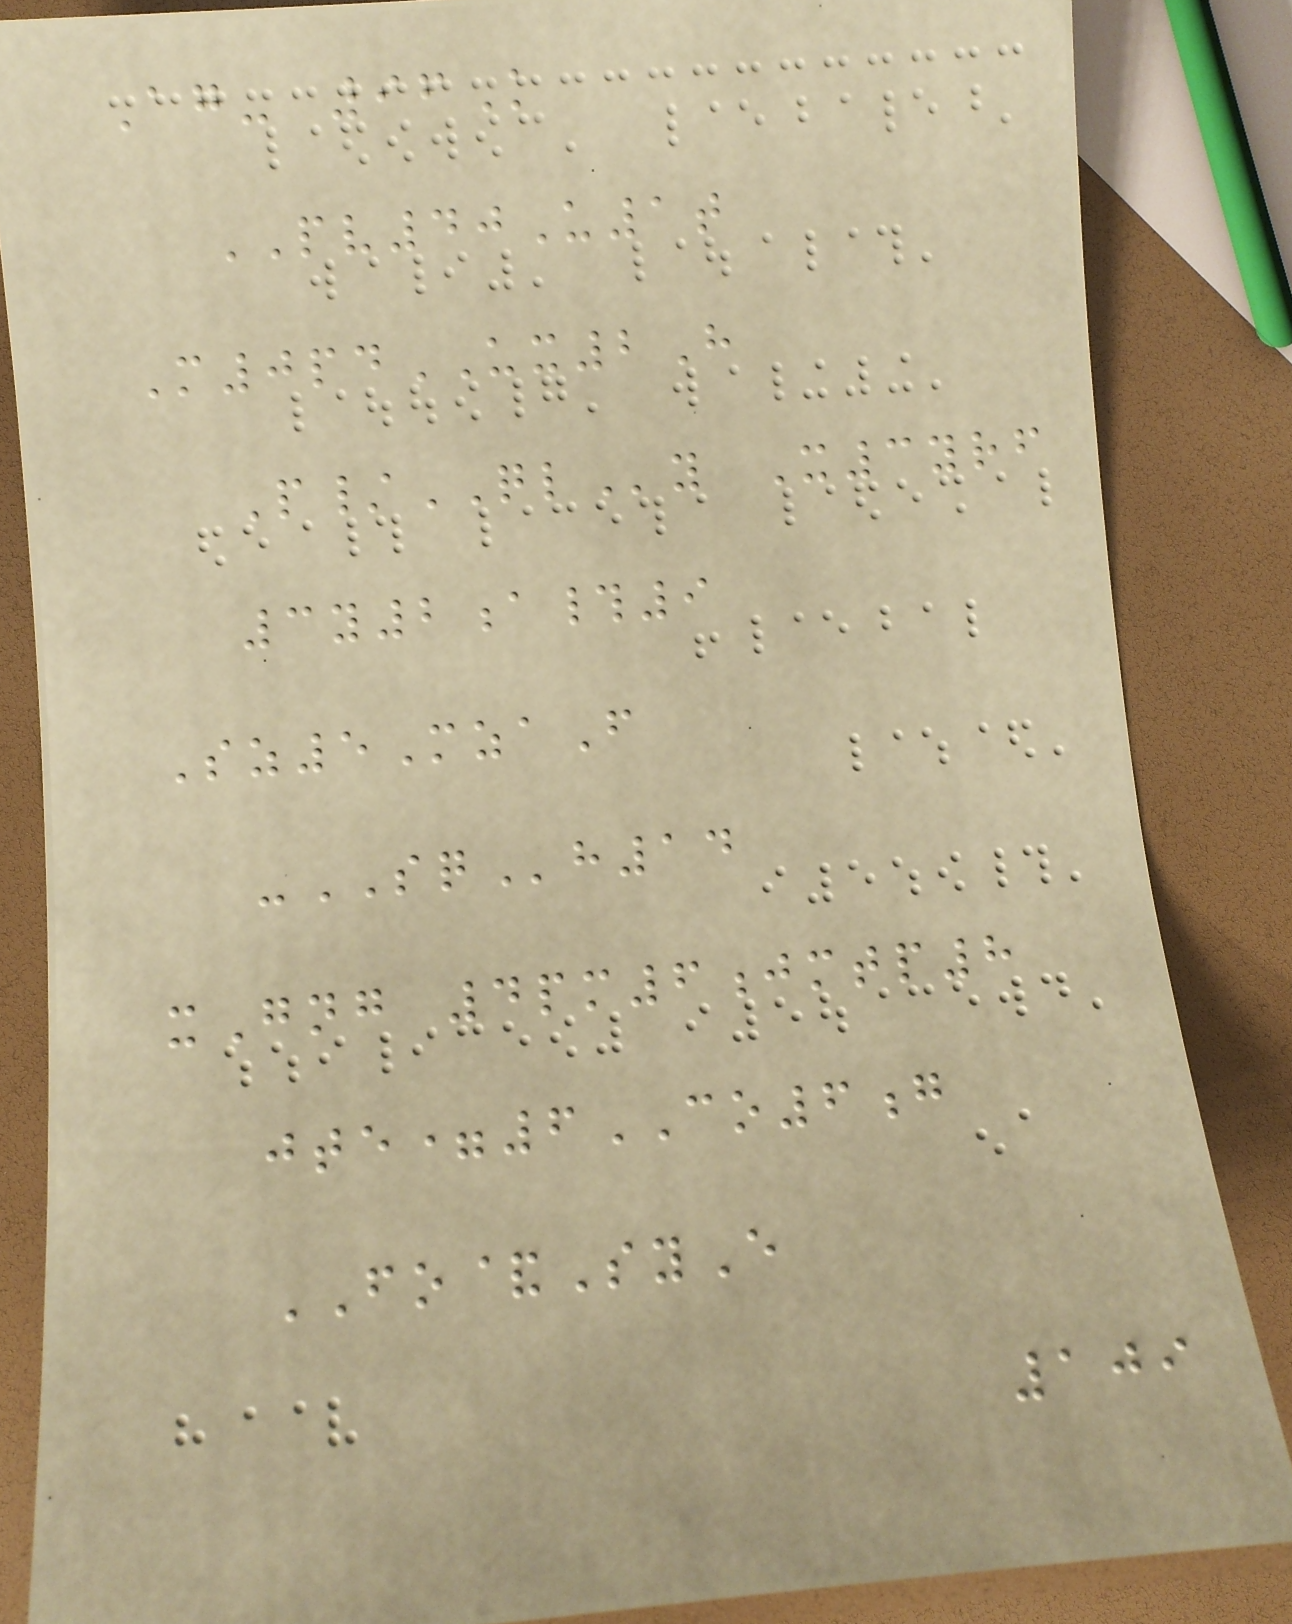Ag- 96K
PV40U1t
M0pdUX2H
P/QLy X3yrf
3y2a#9
Sz5MzaF
-SQh14
xGng 4pm6jmtp8
jte=6CO6g
FO&SyE
109
